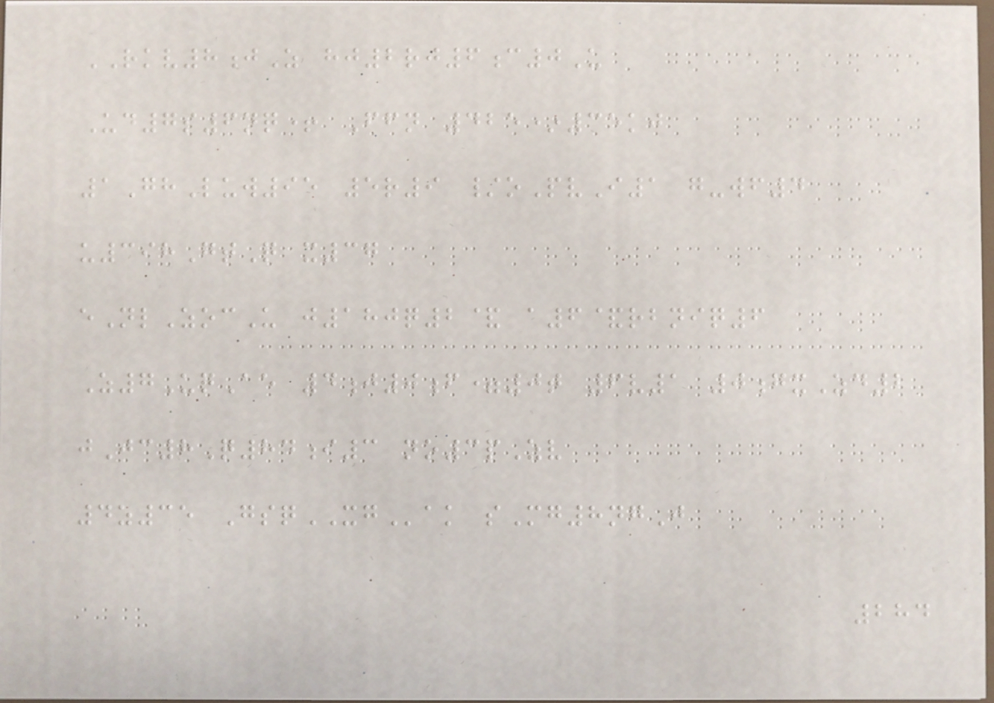RKV8jZ hj2rj6c0U
Ud7s6nq+ Ffn 425*35kj
1GhLuw95 5r9 /oPvI1 g-wf4
u398GtQ x37
eNlZocU j180q2& a6&rbniq6
Z7UqAe 4j0f=0t 6v1 0gxZd2
jJc8Q84i3 no3pZv
4z35 GsqXGak sMg8ngJ
284
